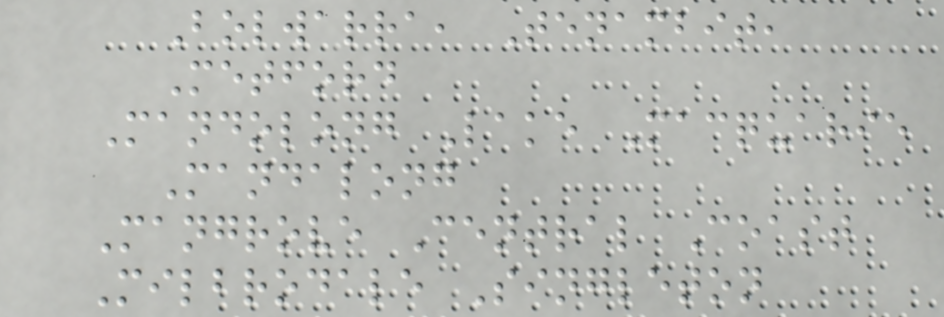Bolwarra, Tenambit,
Metford
Mandolong Lake Macquarie
Mandalong
Mangrove Central Coast
Milbrodale Singleton
